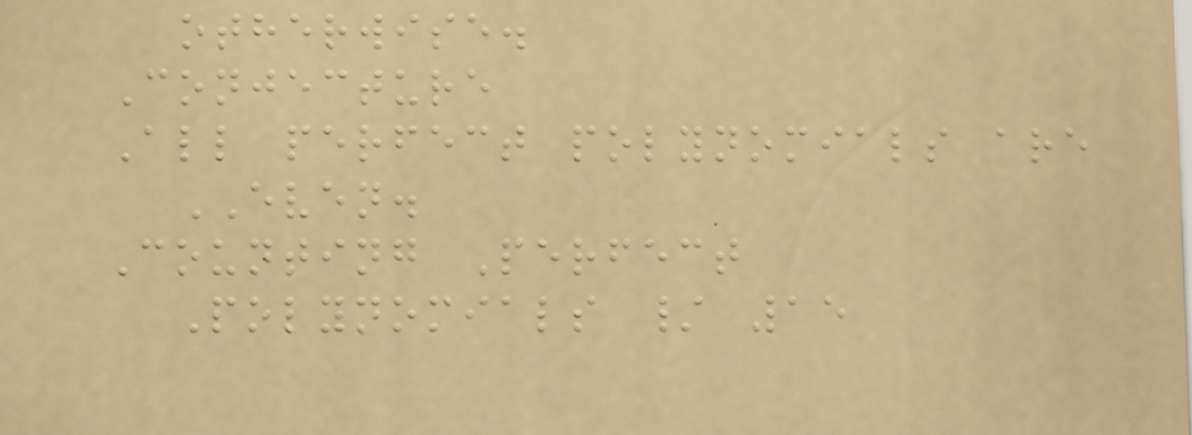otherwise.
Conjecture
All perfect polynomials are
EVEN.
Counting Perfect
Polynomials / 15
